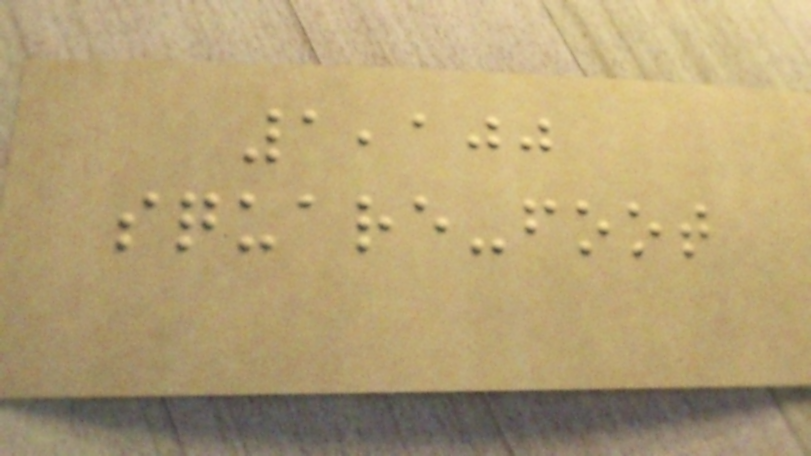1,100
square-foot
